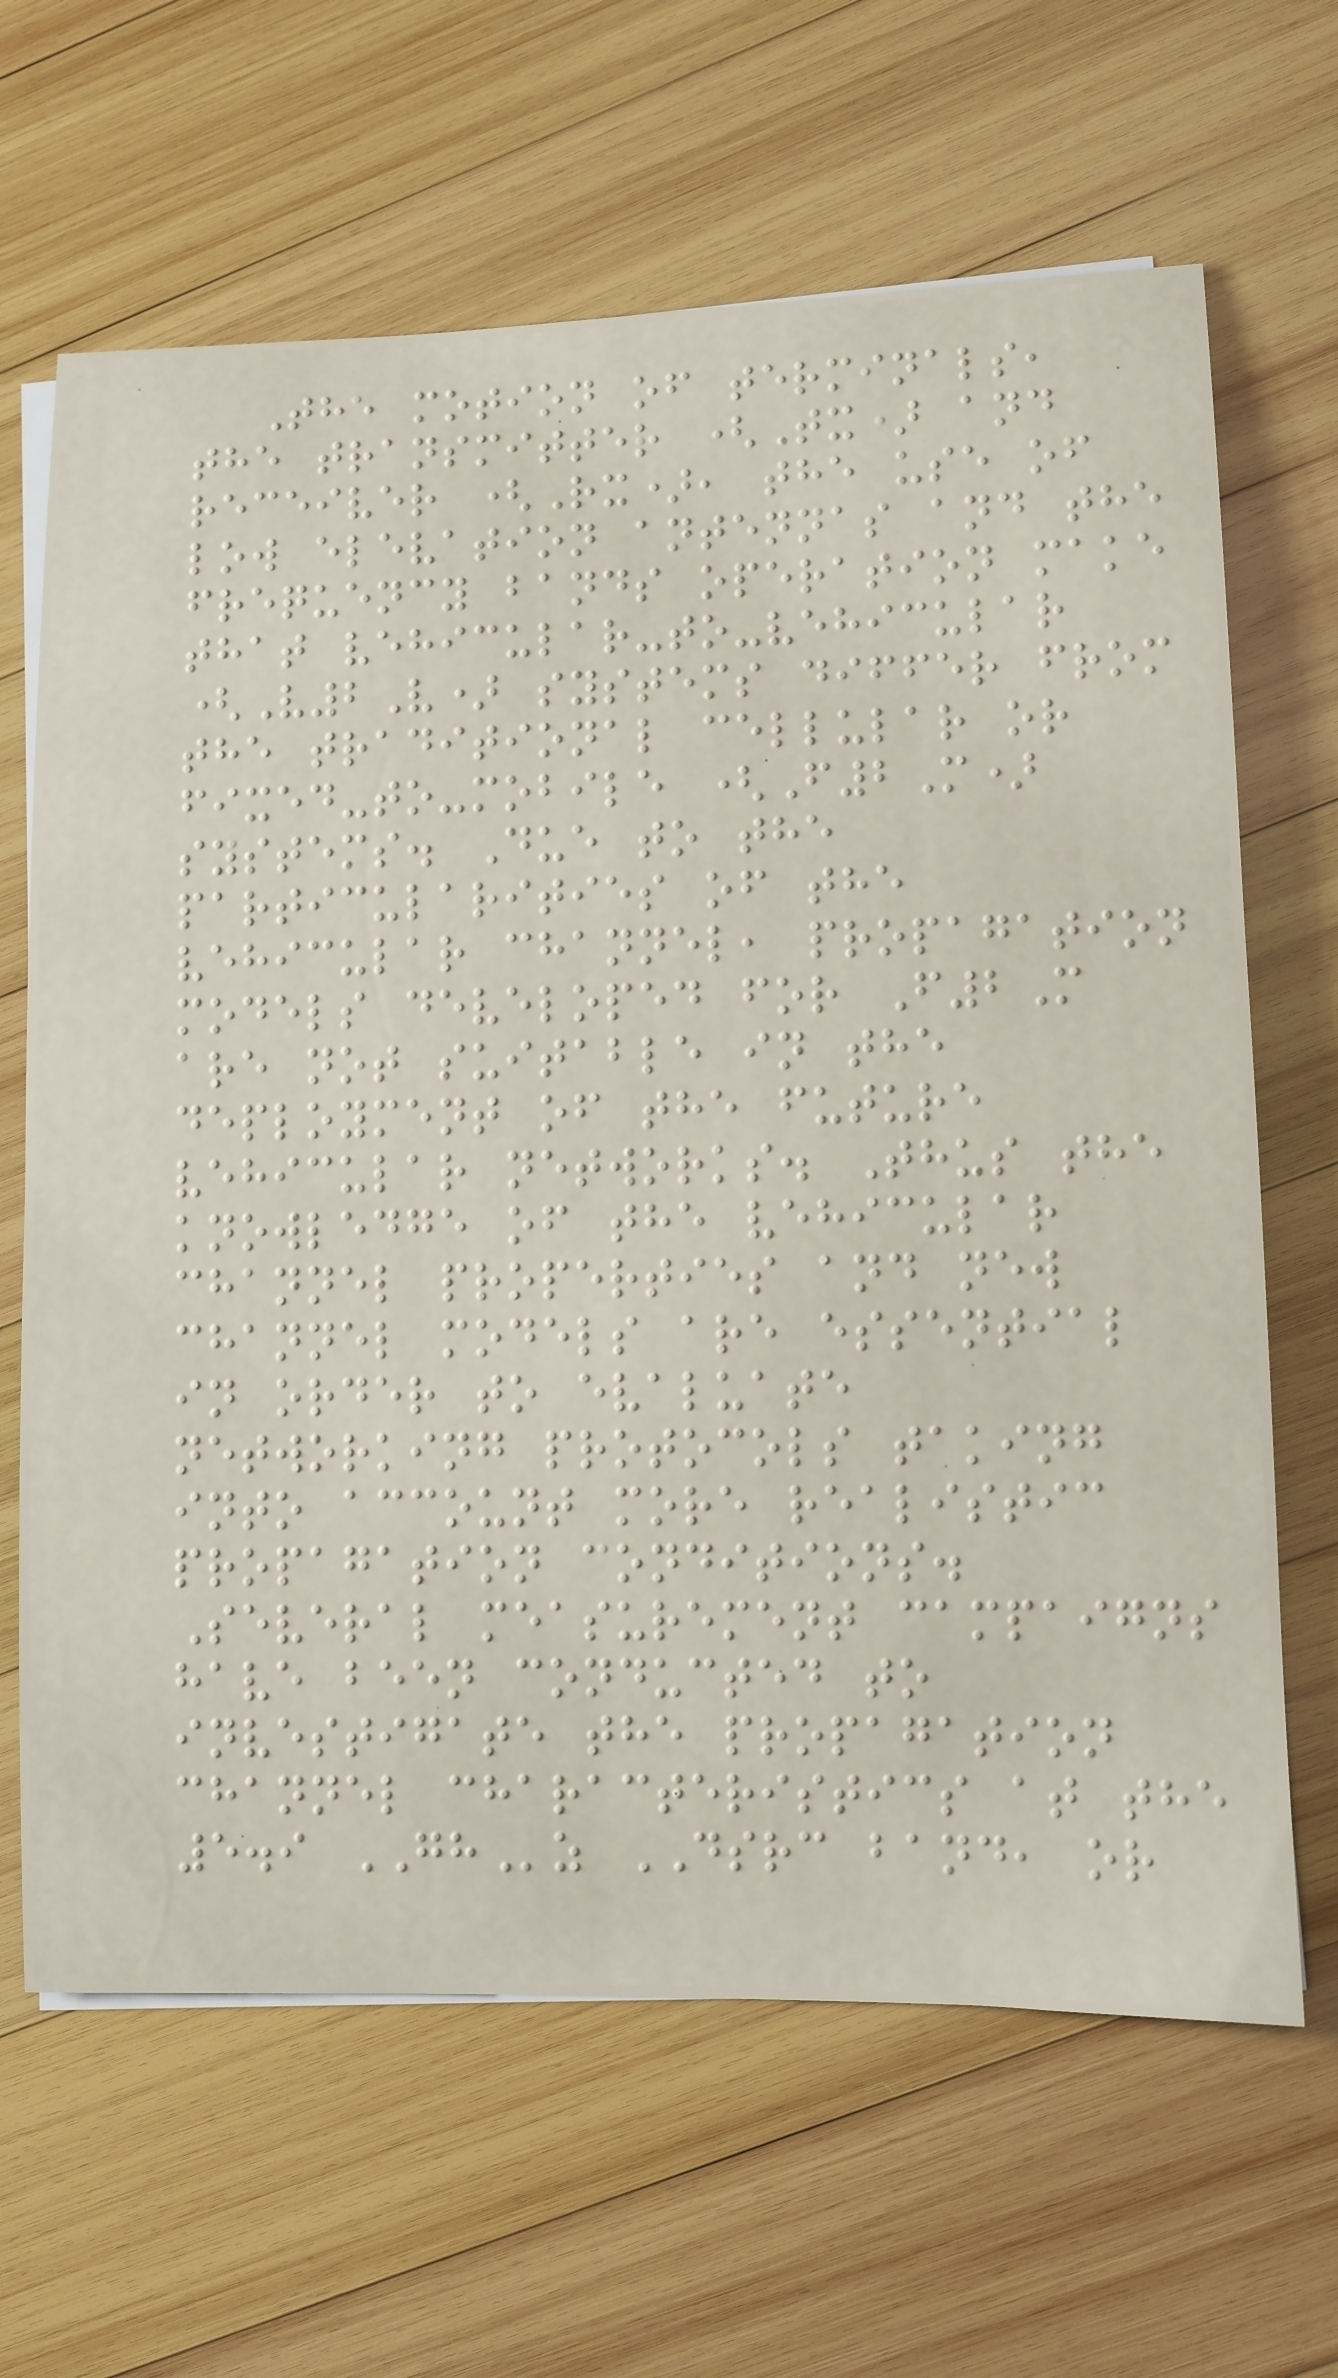The motion of terminals,
the transmitter (Tx) and
receiver (Rx), the use of
low elevation antennas and the
frequency bands operation make
that vehicular-to-vehicular
(V2V) systems differ from
the traditional cellular or
fixed-to-mobile (F2M)
systems. Due to the
particularities of the
vehicular channel, propagation
models developed for F2M
are not suitable in the
deployment of the future
vehicular networks. Thus the
knowledge of the vehicular
channel properties and new
channel models are essential
in order to evaluate
networking protocols taking
into account more realistic
propagation conditions.
Several measurement campaigns
have been conducted to
investigate the propagation
channel characteristics at the
5.9 GHz DSRC band, or
